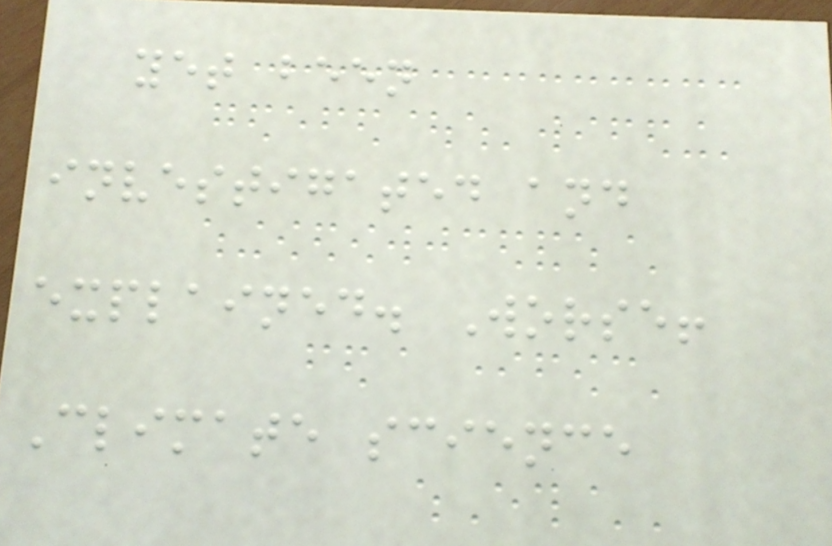yet been
investigated and
explained. Worse!
Climate science
